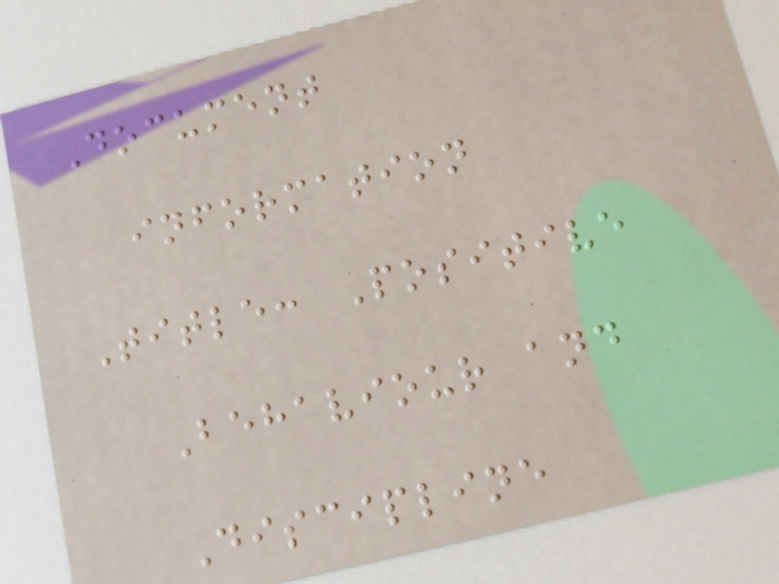Document
information
Title: Positive
Behaviour and
Discipline
